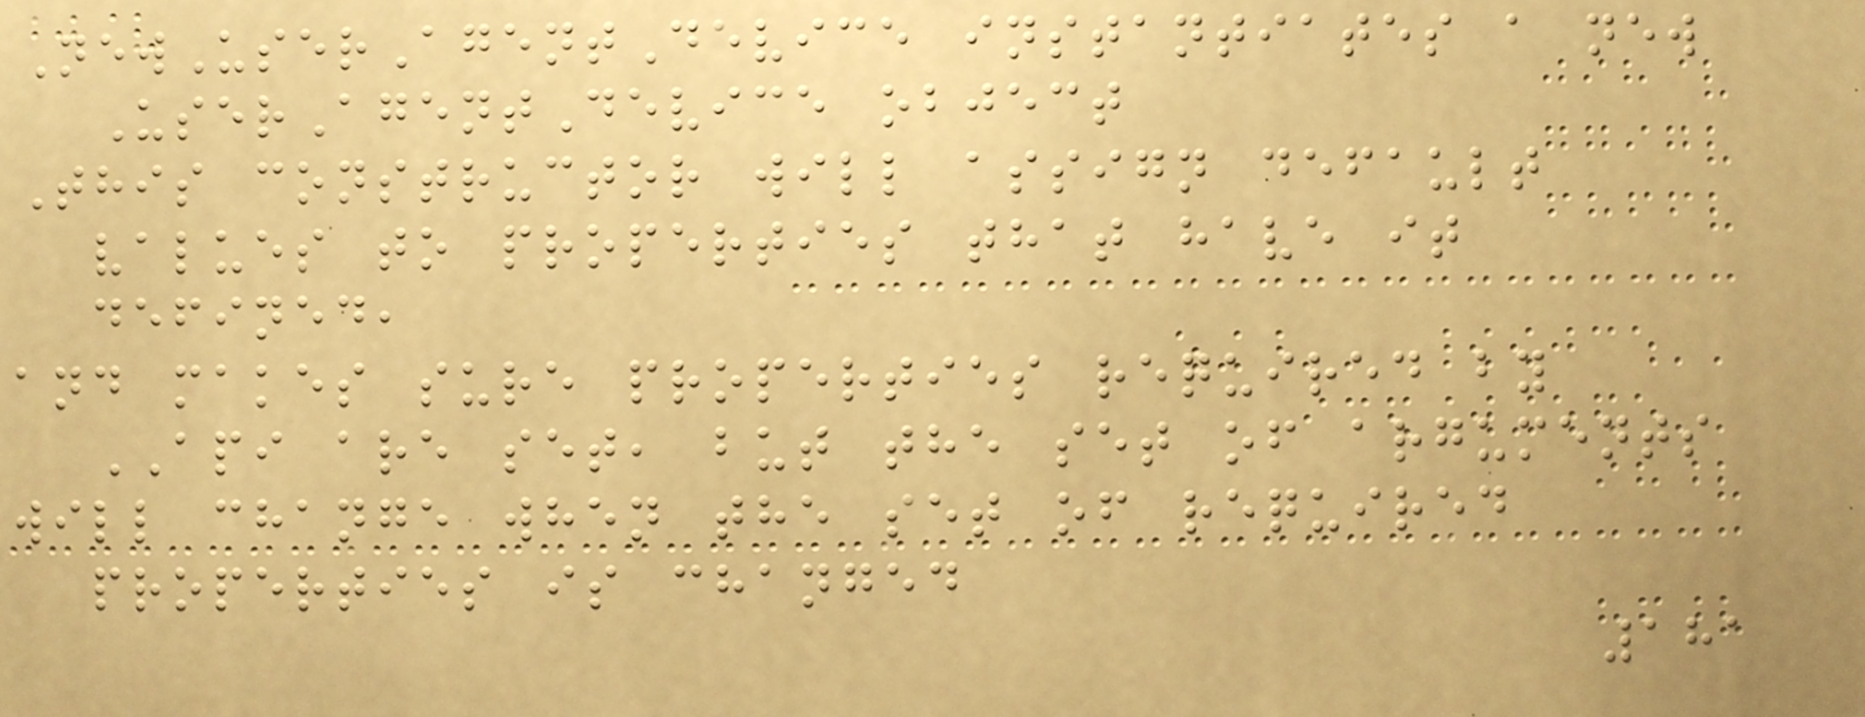NewUserAgentDevice instantiates a new
UserAgentDevice object
This constructor will assign default
values to properties that have it
defined,
and makes sure properties required by
API are set, but the set of arguments
will change when the set of required
properties is changed
181
